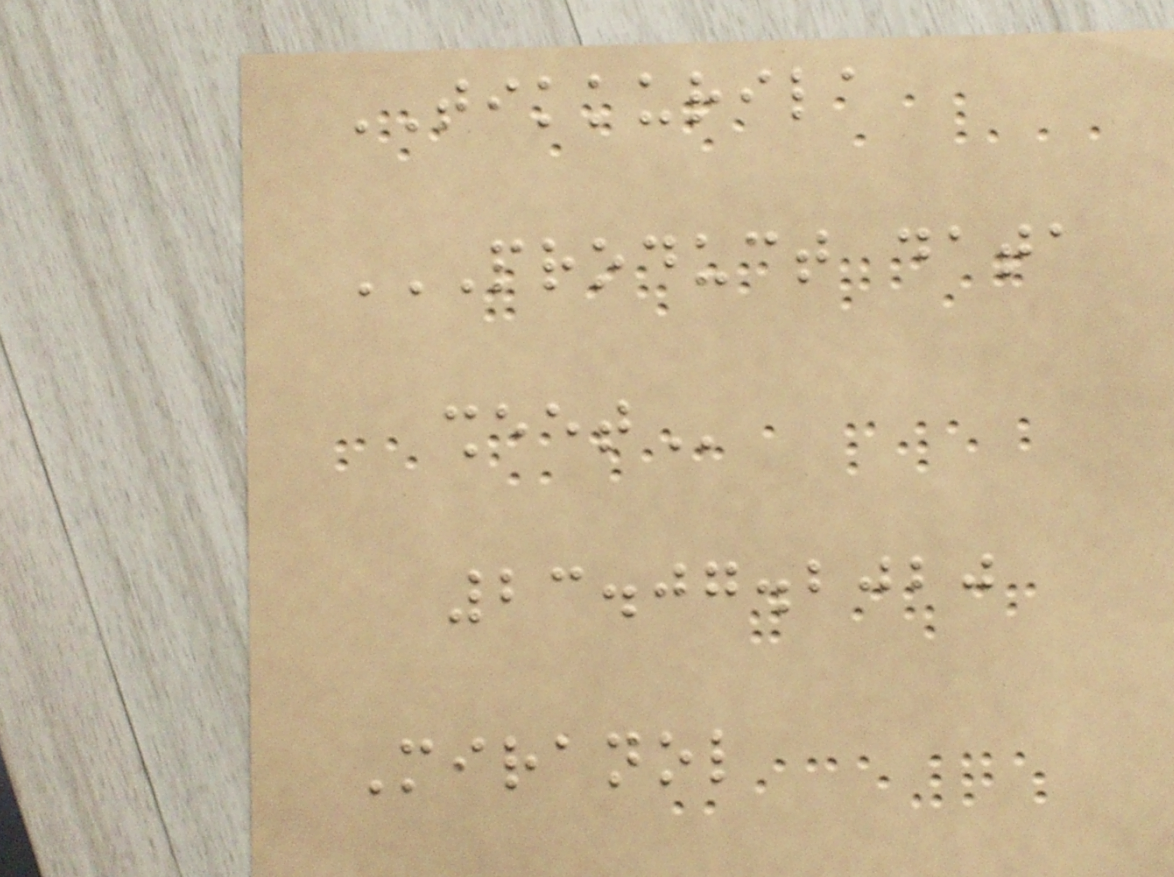TIKKURILA
PRODUCT DATA
SHEET
23.07.2020
Miranol
